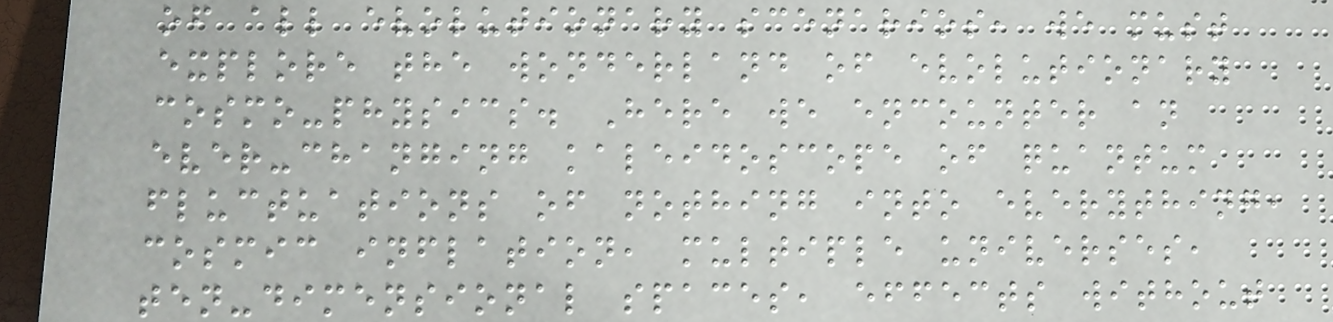of all evolutionary scenarios, we must
explore the wonderland of evolutionary
cosmo-physics. Here we encounter an
ever-changing kaleidoscope of quantum
fluctuations of nothing into everything,
cosmic inflation, multiple universes,
ten-dimensional spaces, effects without
